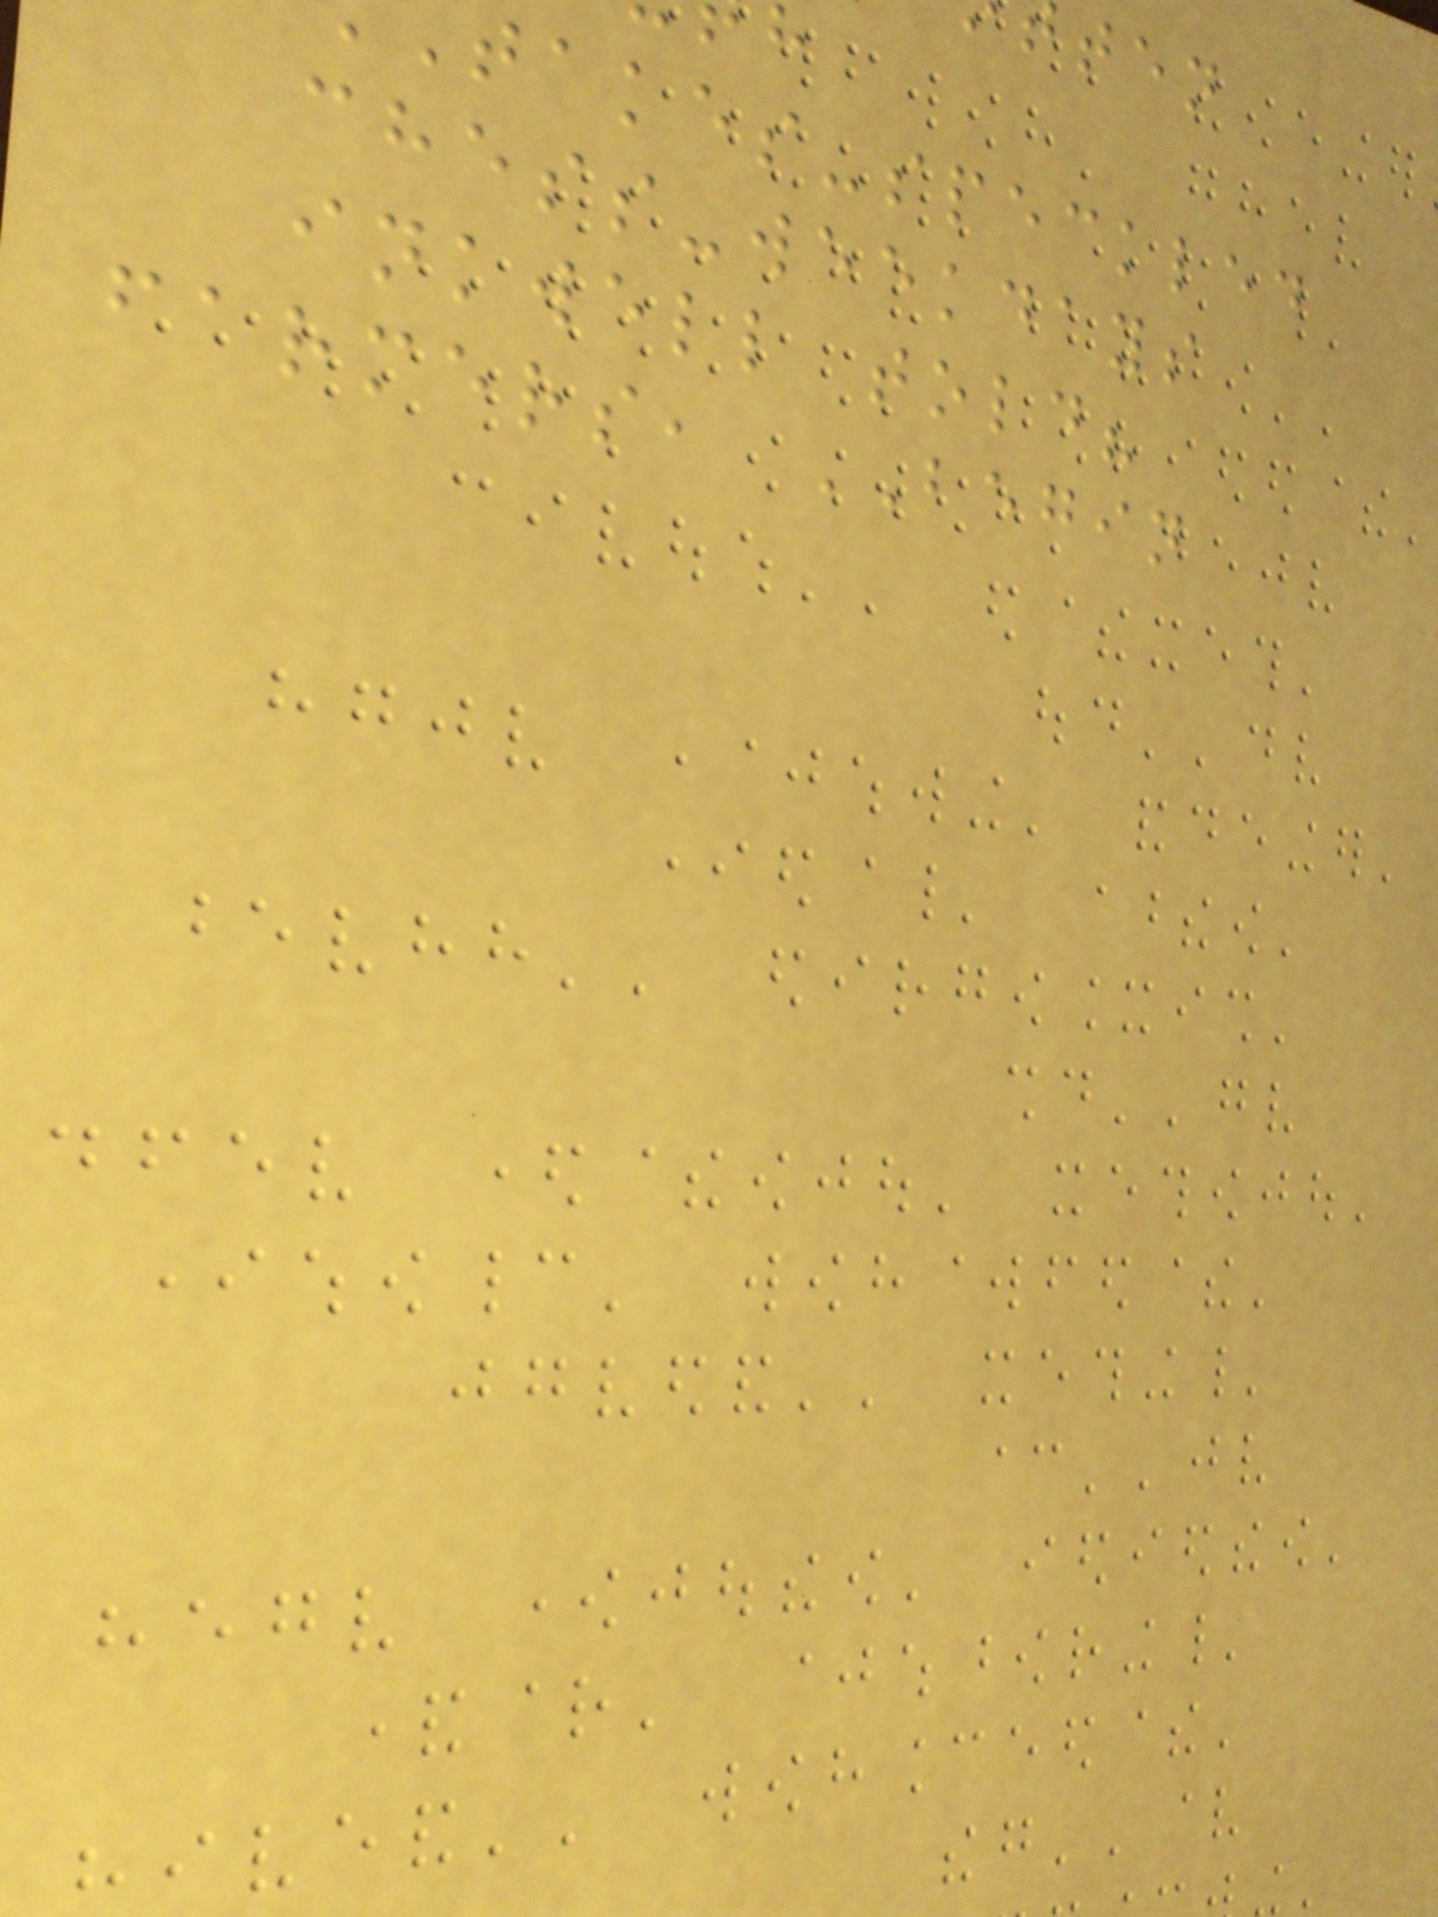takes-speckled
chess-weekdays
inkwell told?
farmers, BEGIN
